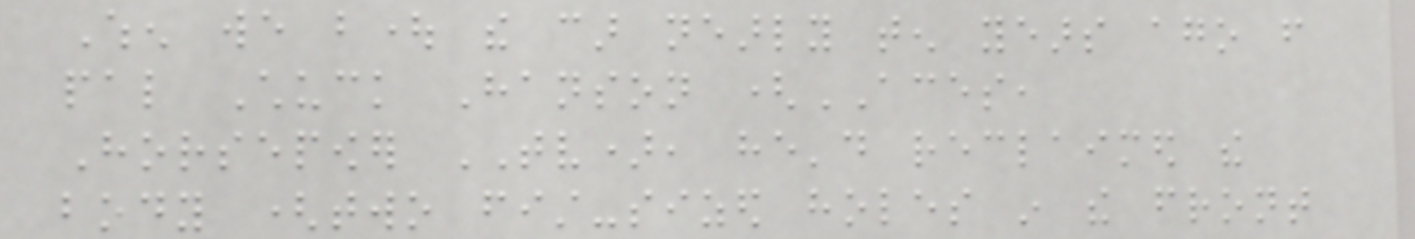When we bought the car nearly ten years ago from
pal Chuck Hanson (ACES,
Horsepower TV), he'd reclaimed the
body (two fist-sized holes in the front
